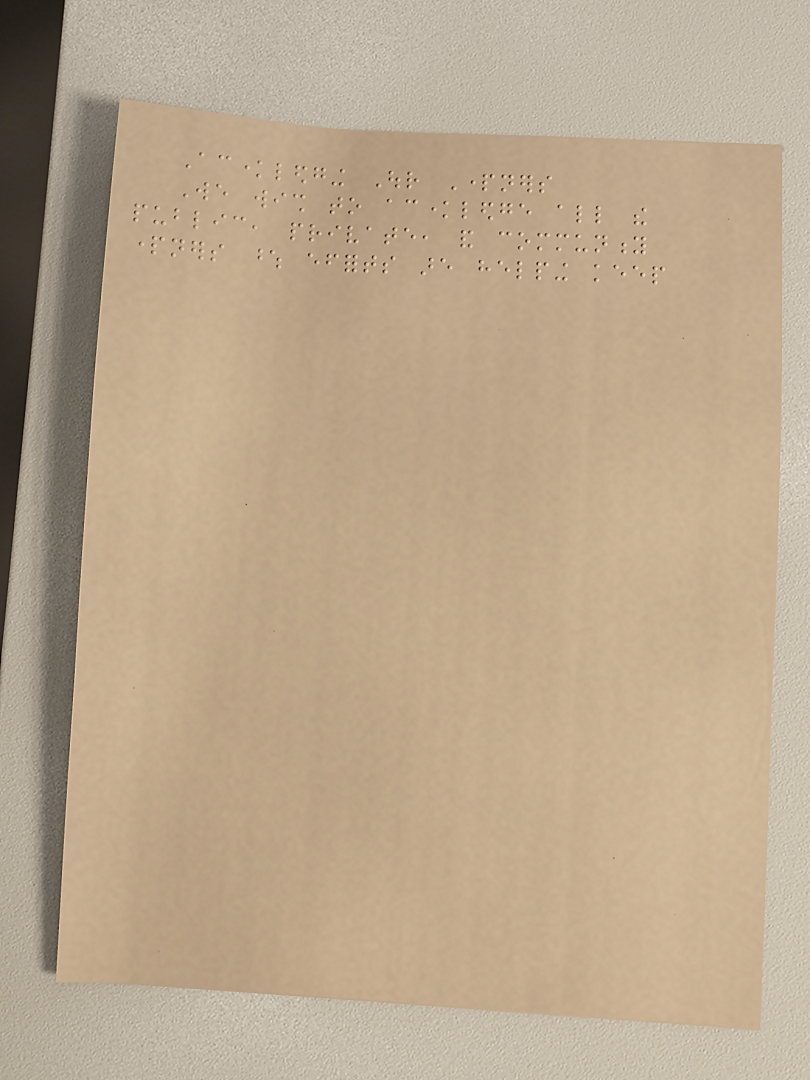Acknowledging Our Partners
We wish to acknowledge all the
public, private, and community
partners whose efforts are helping keep
